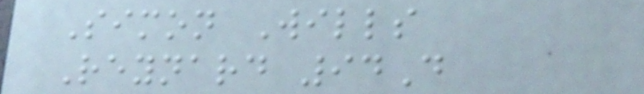Simon Wills
Reynard 94D
